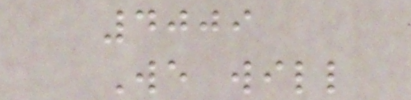4009
We will
